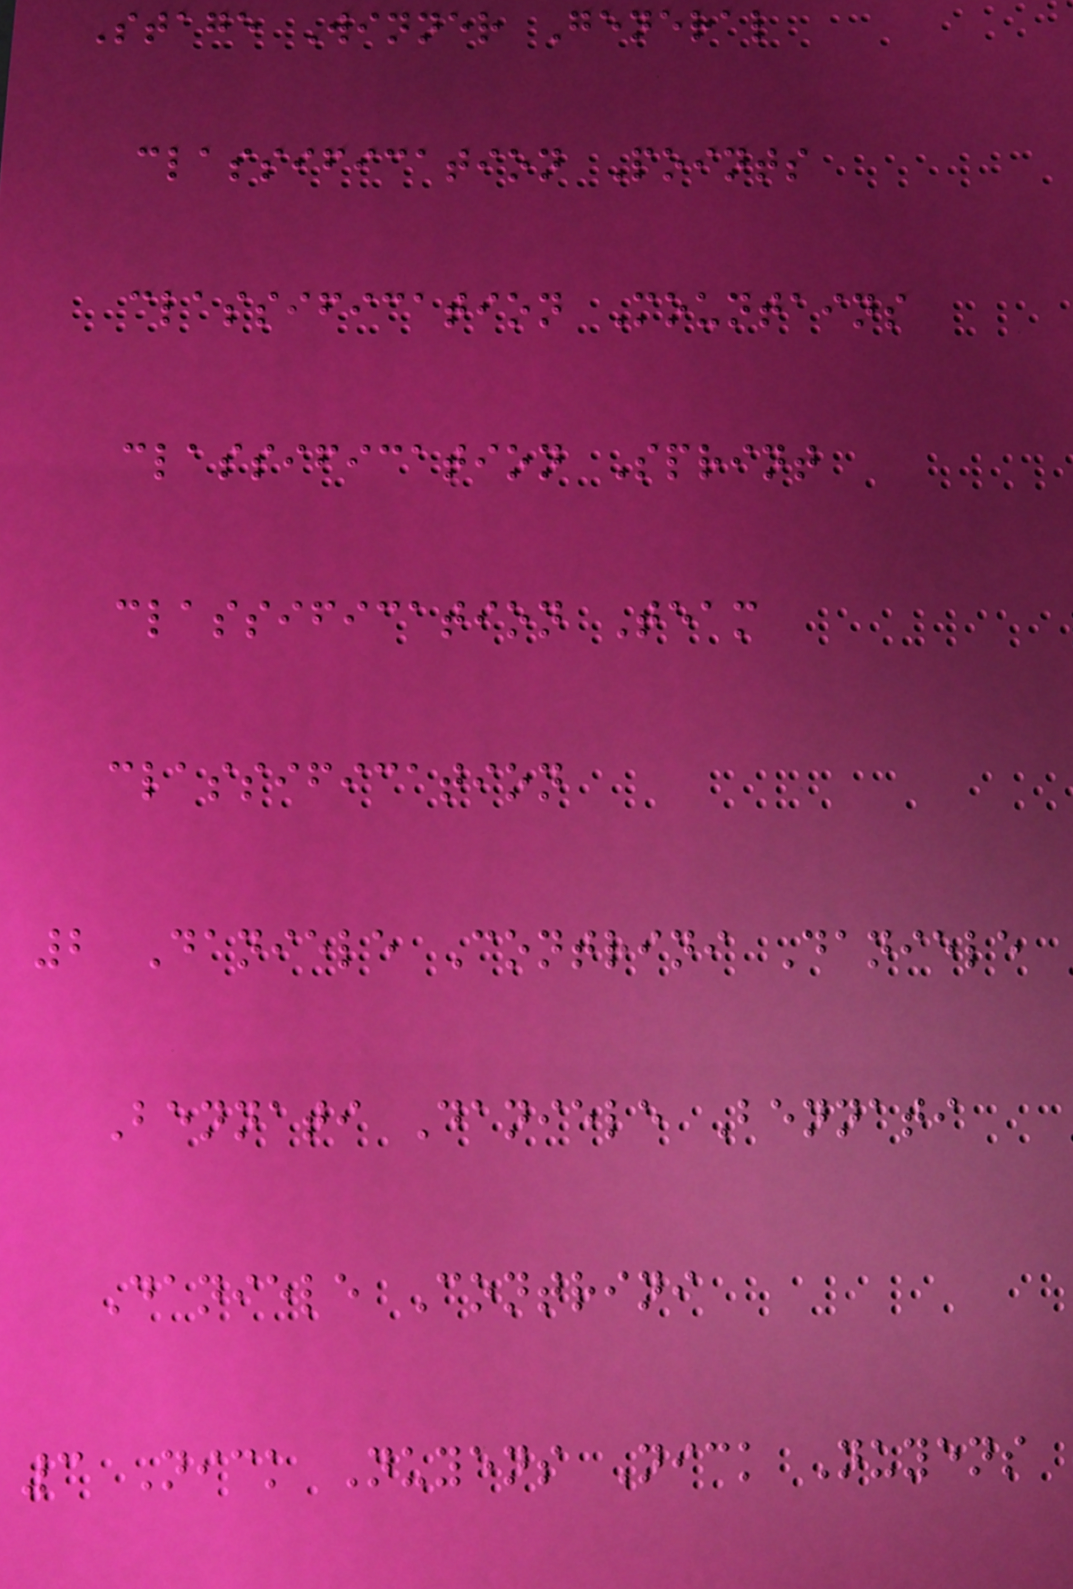Stage Winner General
classification Points
classification Mountains
classification Sprint
classification Team
classification
2 Daniele Contrini Daniele
Bennati Daniele Bennati
Daniele Contrini
3 Nick Nuyens Nick Nuyens
